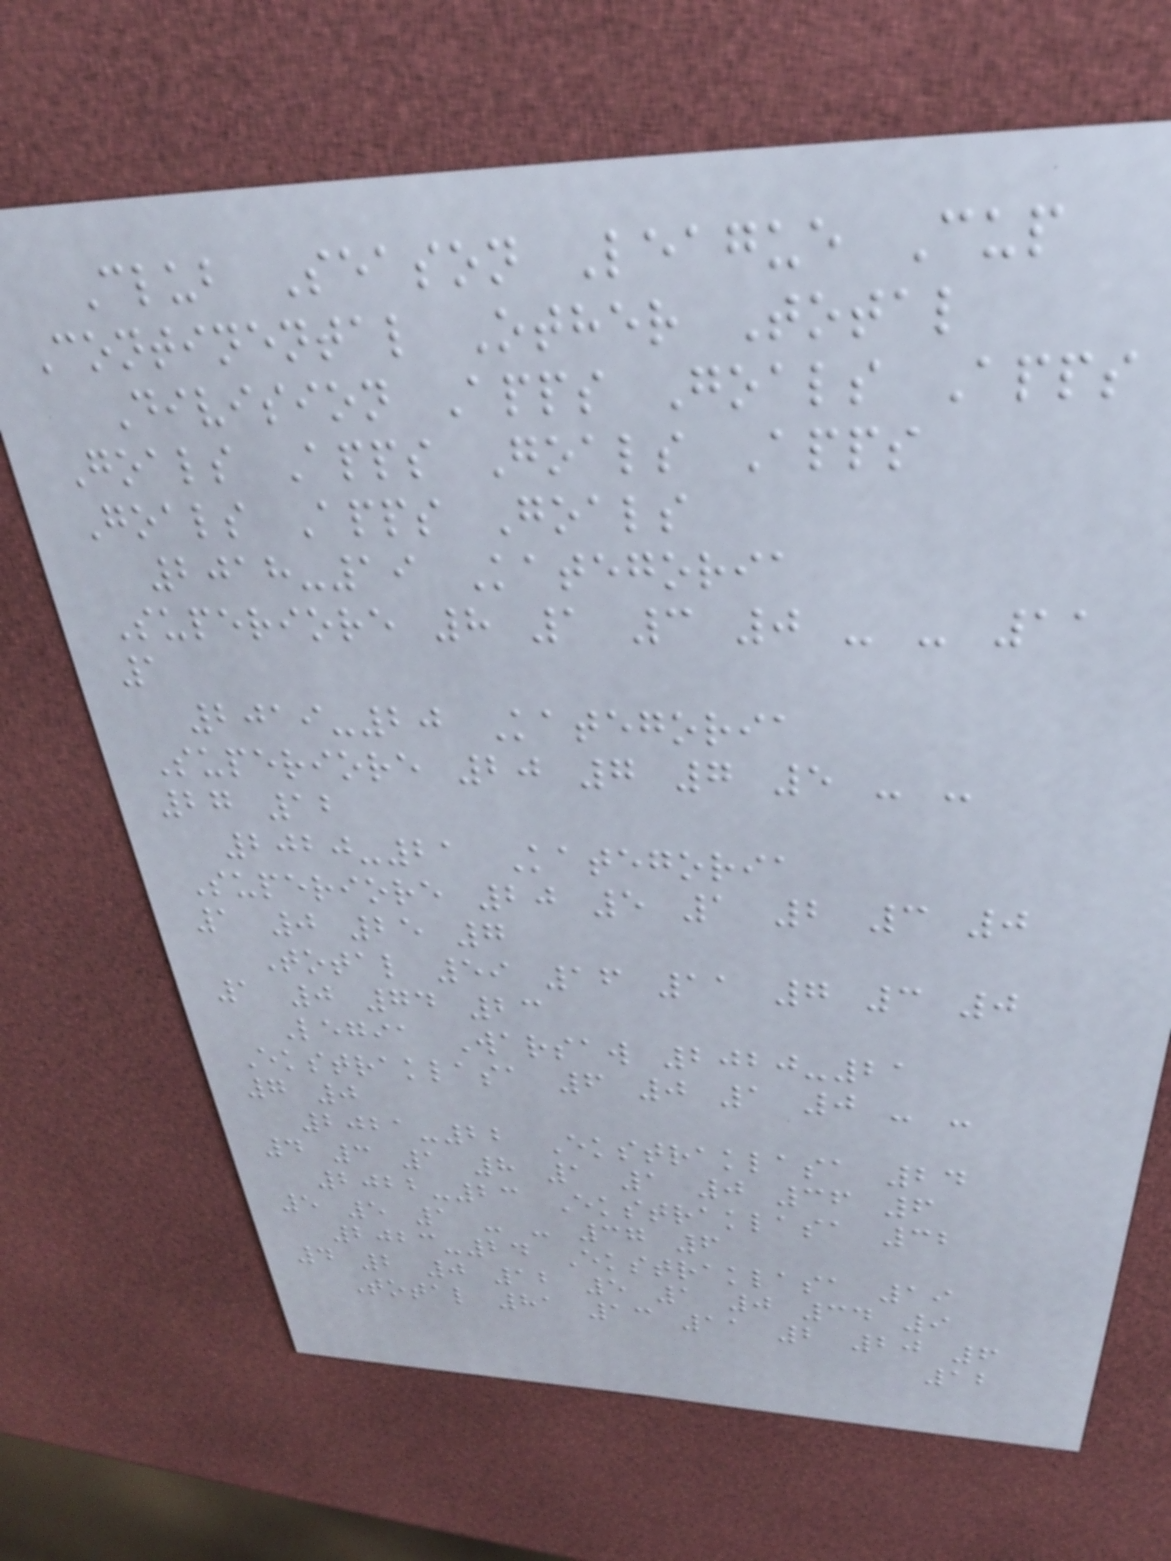Club Season League Cup
Continental Other Total
Division Apps Goals Apps
Goals Apps Goals Apps
Goals Apps Goals
2018-19 Kategoria
Superiore 8 1 3 0 - - 11
1
2019-20 Kategoria
Superiore 20 7 7 5 - -
27 12
2020-21 Kategoria
Superiore 20 5 1 2 3 0
1 0 25 7
Total 59 16 11 7 3 0
1 0 74 23
Legia Warsaw 2020-21
Ekstraklasa 6 0 1 0 - -
7 0
2021-22 Ekstraklasa 24
4 3 1 8 1 1 0 36 6
2022-23 Ekstraklasa 32
5 5 1 - - 37 6
2023-24 Ekstraklasa 19
4 2 0 12 5 1 0 34 9
Total 81 13 11 2 20 6
12
